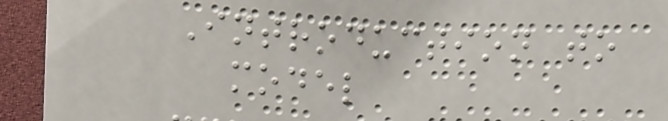Introduction to
model
